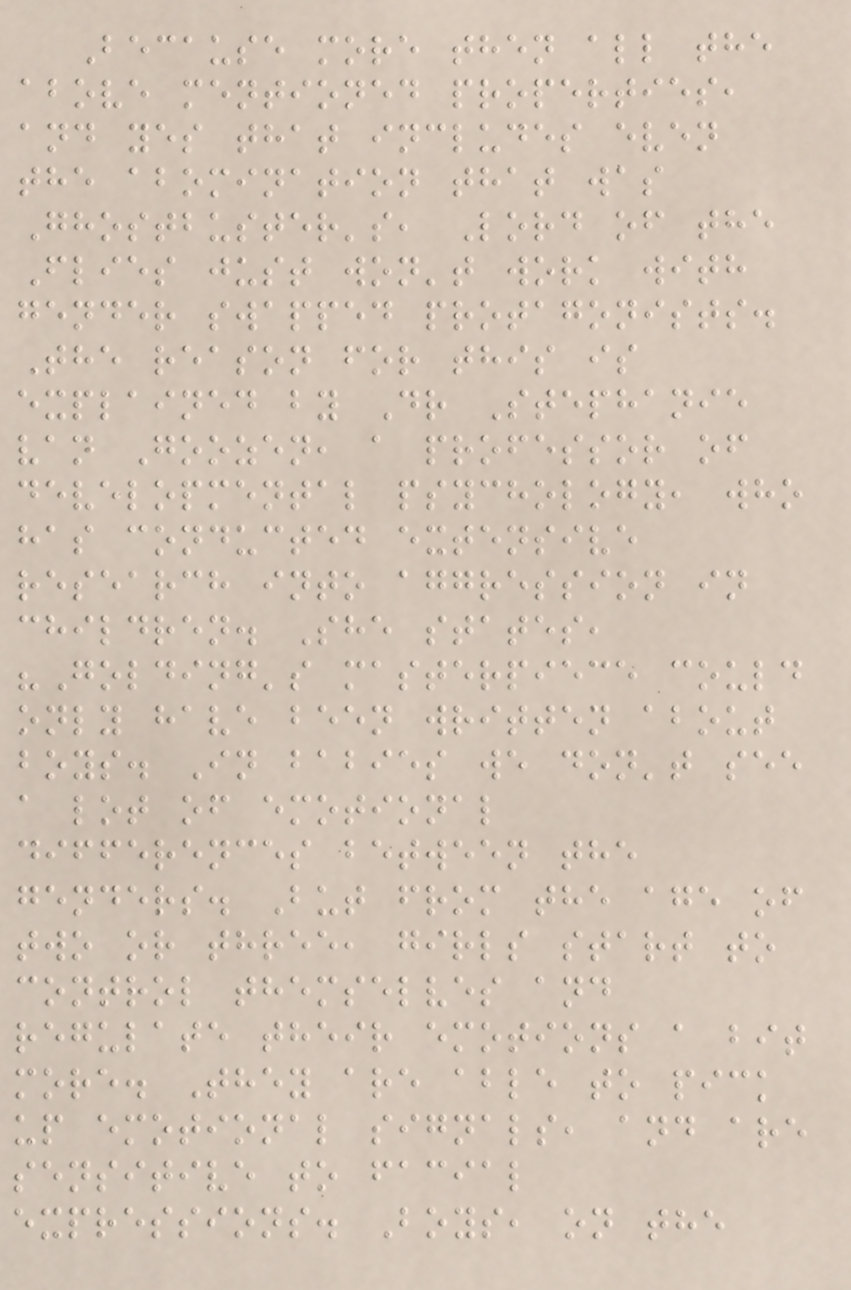Because more then all the
above mentioned properties,
and yes that includes even
the abomination that was
Ghostbuster's, Lord of the
Flies just won't work with
gender swapped protagonists.
The reason for this is
explained by Dr Stephanie
van Goozen, a professor of
developmental psychology, who
has conducted extensive
research into aggression in
children. She states,
"Golding's masterpiece could
only have been written about
boys. In babies we don't see
a lot of emotional
differences between the
genders. But from the age of
two or three, girls start to
control themselves and
regulate their emotions a bit
more. They are able to pick
up emotional signals, and are
sensitive to facial
expressions. Boys, on the
